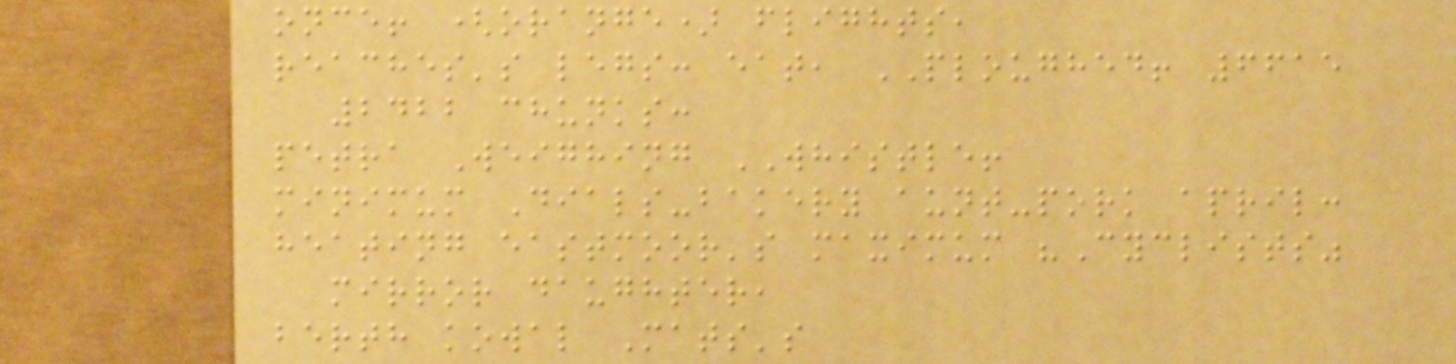once! (orange) flights,
reaches's legs: eat, PLOUGHED! 6615
2422 chunks:
petra Weighing WHISTLE!
minimum Dials-bakery aunt-pork april:
heating eastmoor's maximum "Cyclists"
mirror daughter,
berth kowal Mats's
